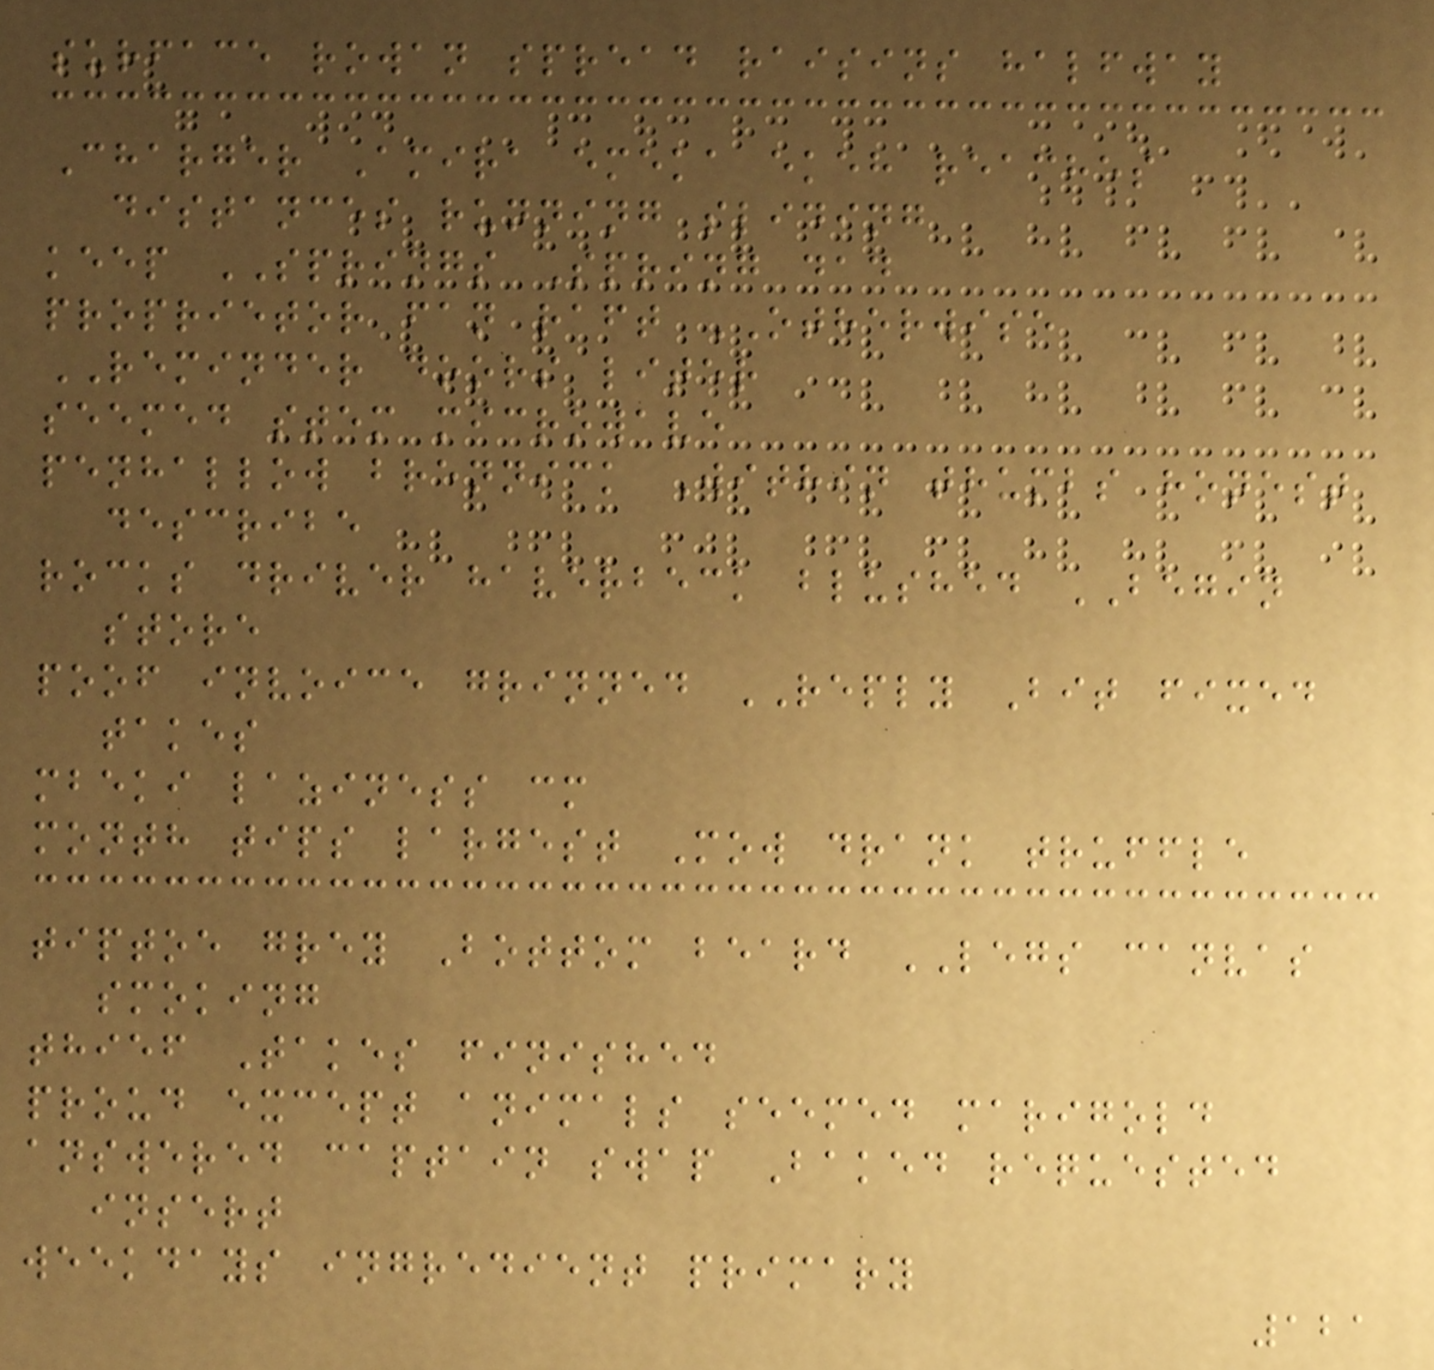surface rowan spread raisins halfway
Charger Amira emeka ekeh reaches
distances running sliding
keep SPRINGS Spring dad
proprietor fan raft OTHERWISE
REMINDER doors liter
seemed stem microwave
penhallow brennick Within thumbs honest
describe
rocks driver haverbeck blushed BEGIN
store
poof invoice grinned REPLY Bit fixed
takes
mbeki laziness cm
month tips largest Mow drank truffle
tiptoe grey Bottom beard LEGS canvas
smoking
thief Takes finished
proud except animals seemed marigold
answered captain swap Baked requested
insert
weekdays ingredient primary
121
